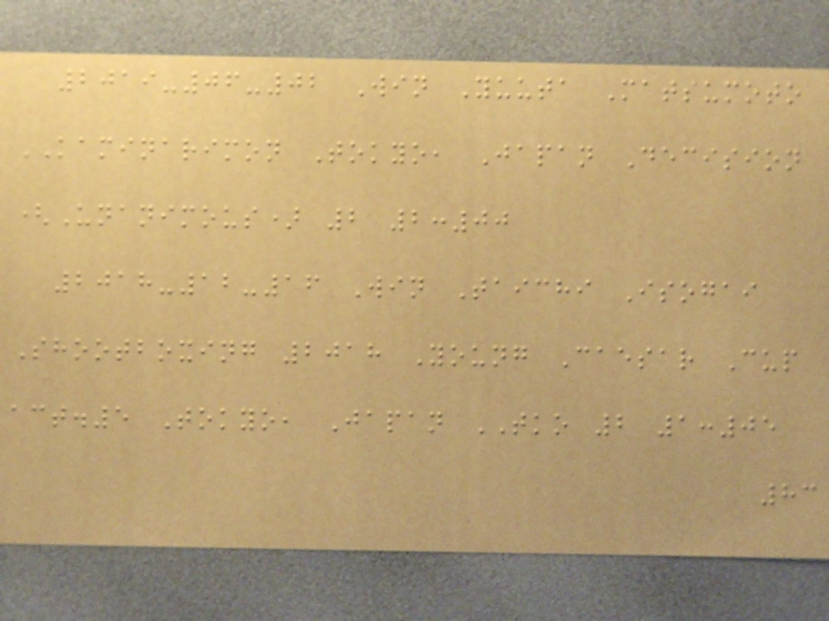2019-06-02 Win Yuuta Matsumoto
KAMINARIMON Tokyo, Japan Decision
(Unanimous) 2 2:00
2018-12-16 Win Taichi Isogai
Shootboxing 2018 Young Caesar Cup
act.5 Tokyo, Japan TKO 2 1:05
83
